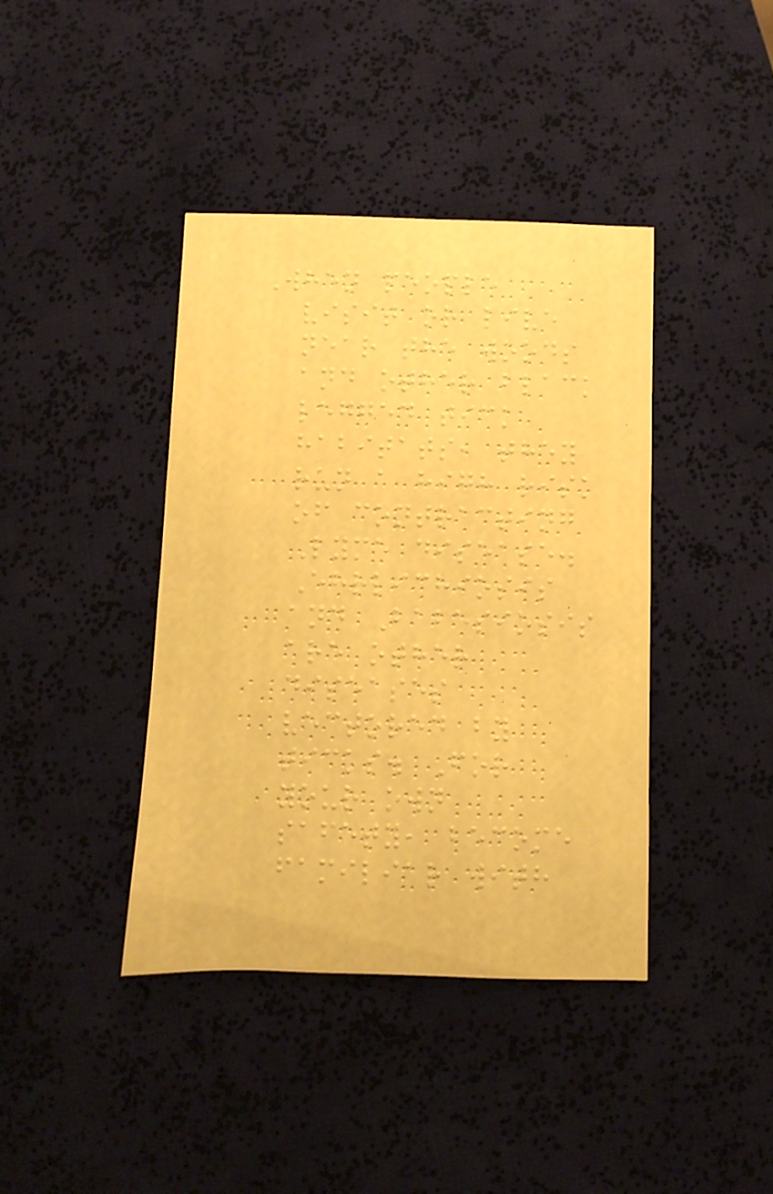When people
visit or live
near the woods
and other black
legged tick
habitats, they
run a high risk
of contracting
Lyme disease.
Ehrlichiosis
and Babesiosis
are other
diseases
vectored by
ticks. For
your own
safety, become
familiar with
